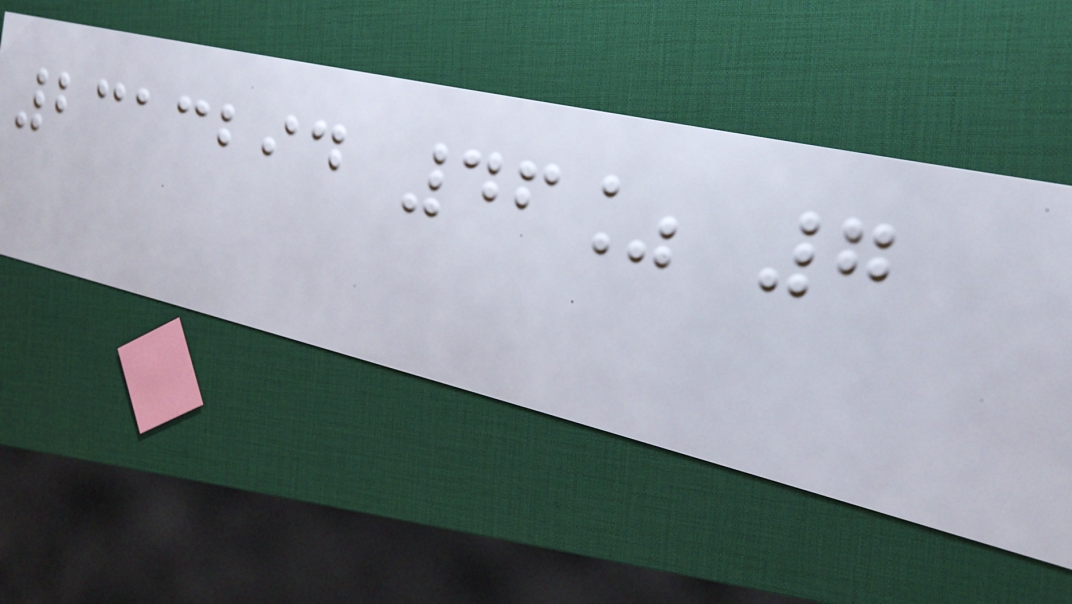2313294 46% 7
